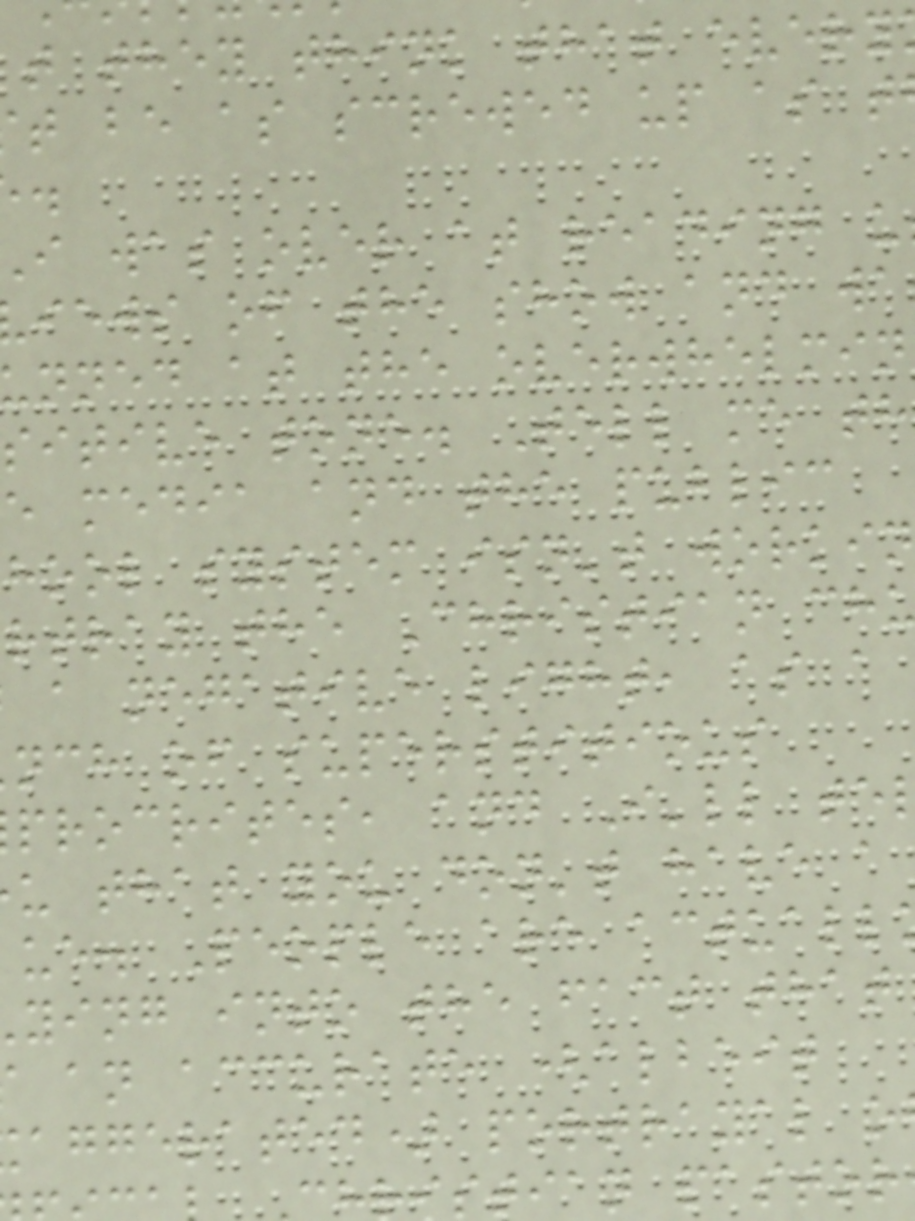t they think that every
t be as screwed up as t
i was over at reading u
iews of the show and wa
nned at the overwhelmin
sitive tone. Tell me th
e media and the public
hool system isn't workin
rtray the Christian ch
a negative light, as a
nch of superstitious
procrites, and I'll te
u that you don't have a
ue. People are actuall
ying into the fact that
an accurate (albeit
aggerated) portrayal o
istian pastor
